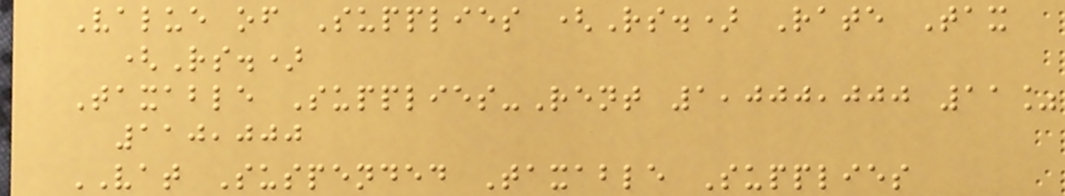Value of Supplies (Rs.) Rate Tax
(Rs.)
Taxable Supplies-Rent 1,000,000 11%
110,000
VAT Suspended Taxable Supplies
